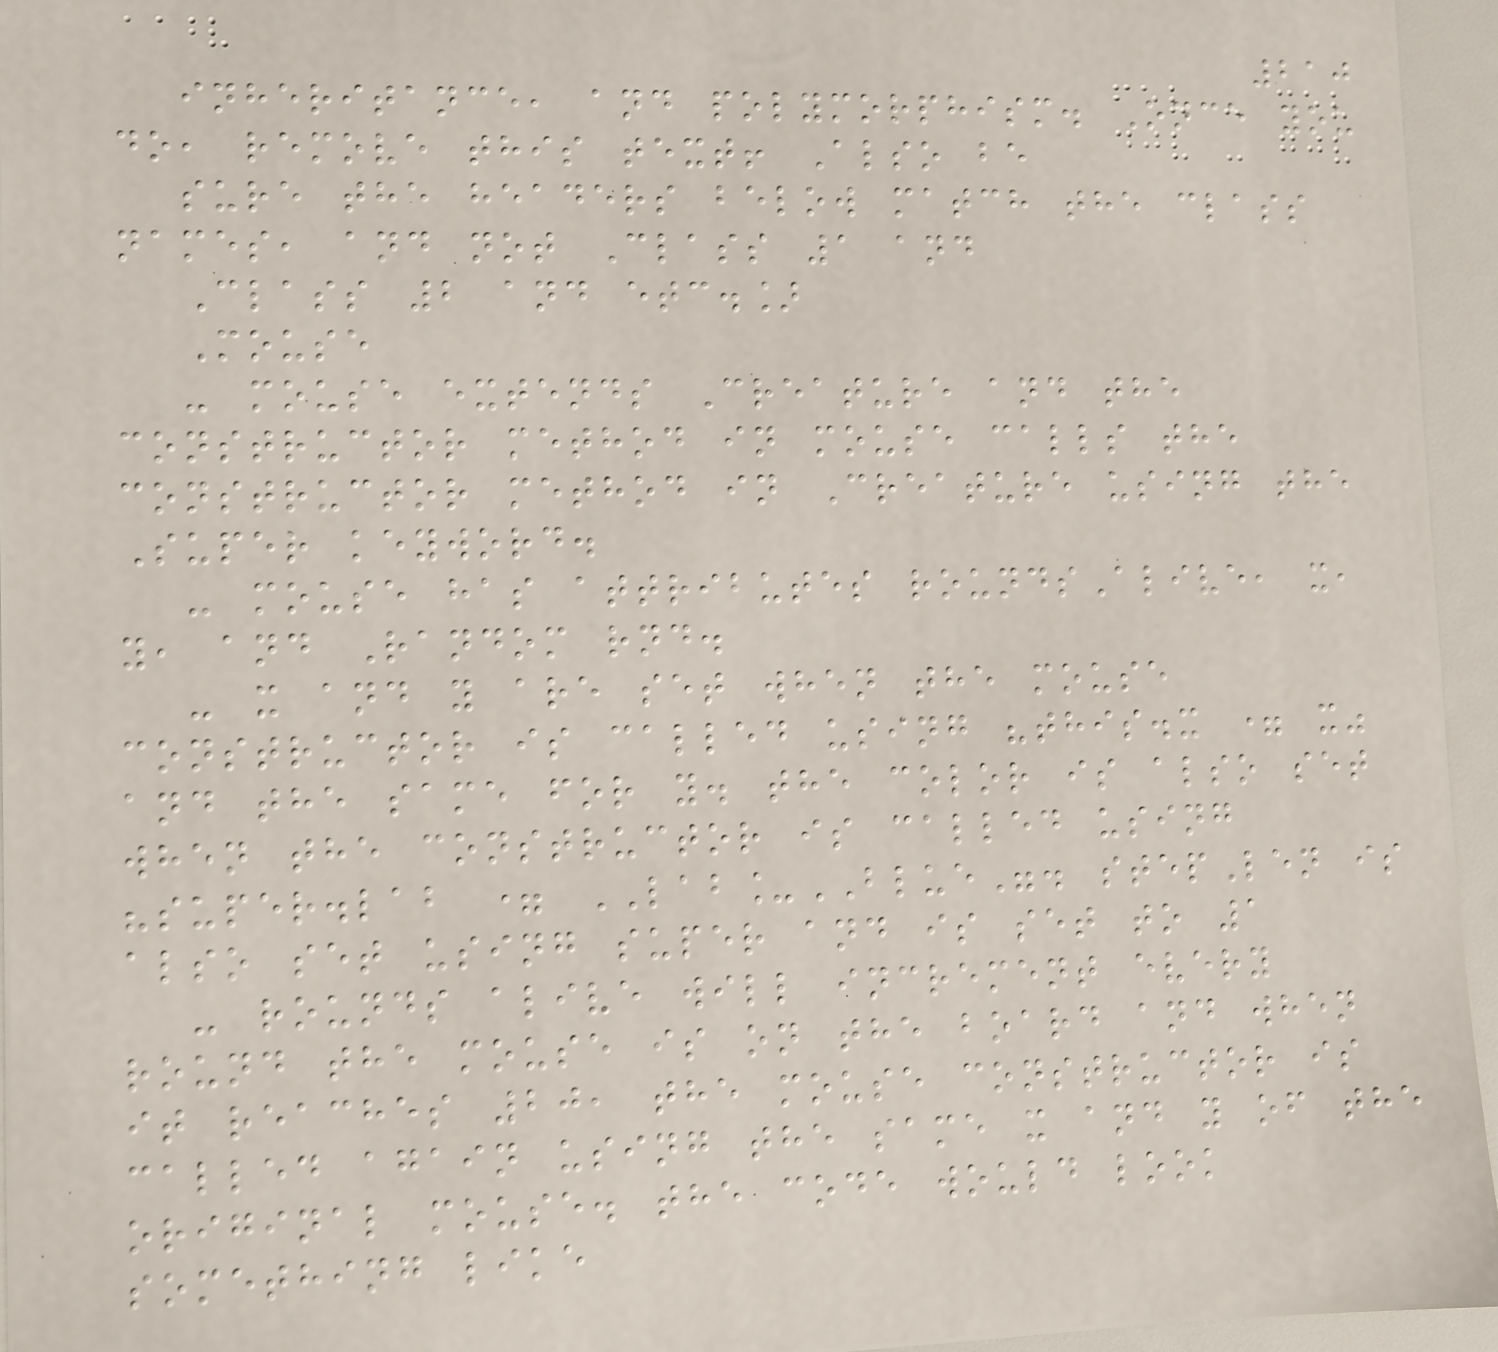210
inheritance, and polymorphism. Once you
do, remove this text! Also be
sure the headers below match the class
names, and not Class 1 and
Class 2 and etc.]
Mouse
- mouse extends Creature and the
constructor method in mouse calls the
constructor method in Creature using the
Super keyword.
- mouse has attributes roundsAlive, x,
y, and Random rnd.
- x and y are set when the mouse
constructor is called using "this.x = x"
and the same for y. the color is also set
when the constructor is called using
"super.lab = LAB_BLUE". stepLen is
also set using super and is set to 1
- rounds alive will increment every
round the mouse is on the board and when
it reaches 20, the mouse constructor is
called again using the same x and y of the
original mouse. the code would look
something like
